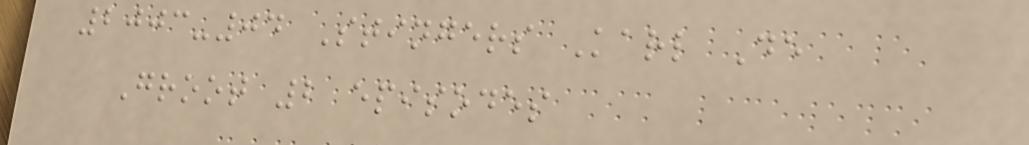2003-04 Stingers Karl De
Groot 2 episodes
